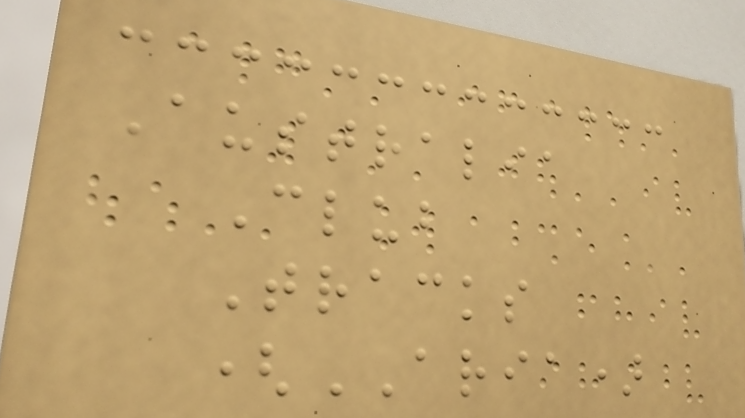Australia
Club
Tracks
(ARIA)
